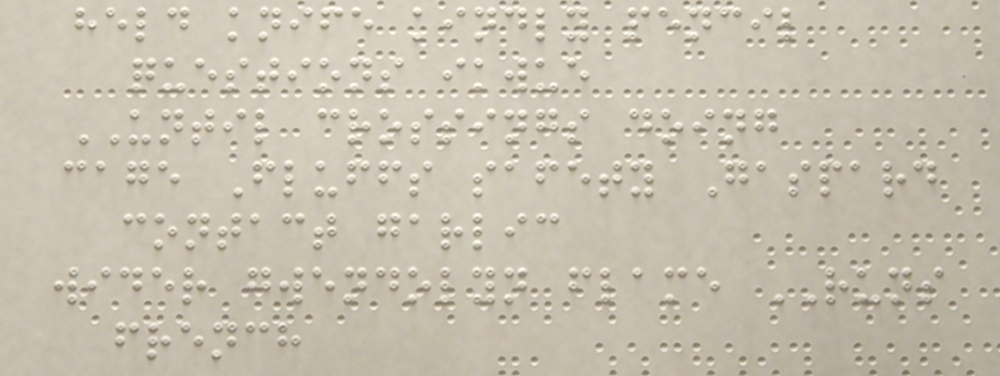held knife kindly pencil
questions ikwue
UNTIL crossings doing
cage Fluffs safety Gaspard
contact garlic
wider gwendolyn flame RUNS
french
